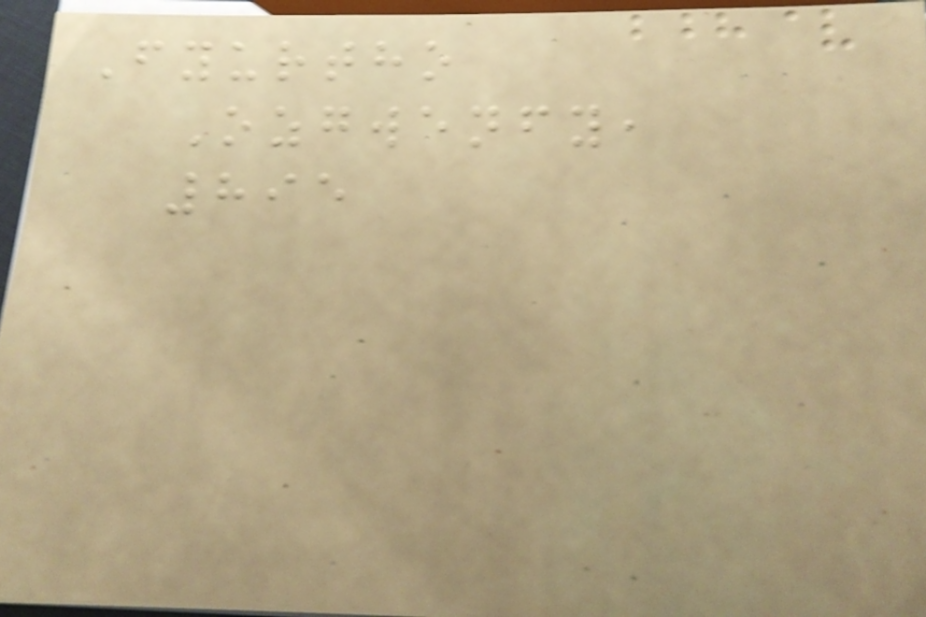Fyurtho
Ozgwenfy,
895
